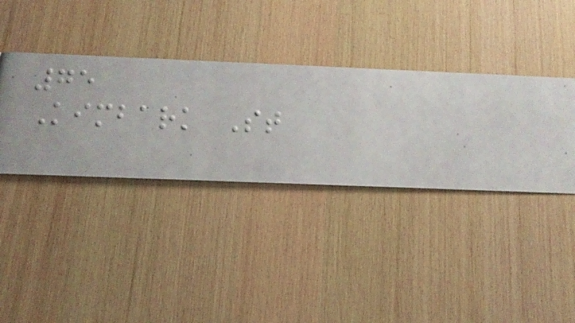75
Kimbark St
